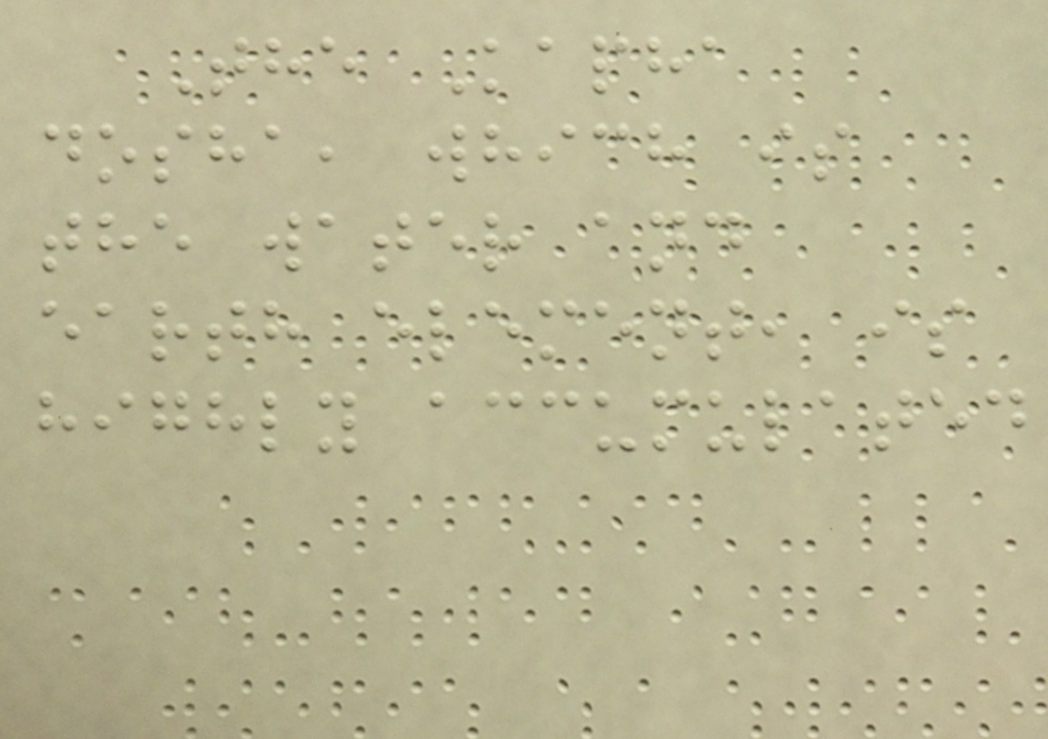The Kapha
dosha, which is
the water and
earth element, is
highly accumulated
